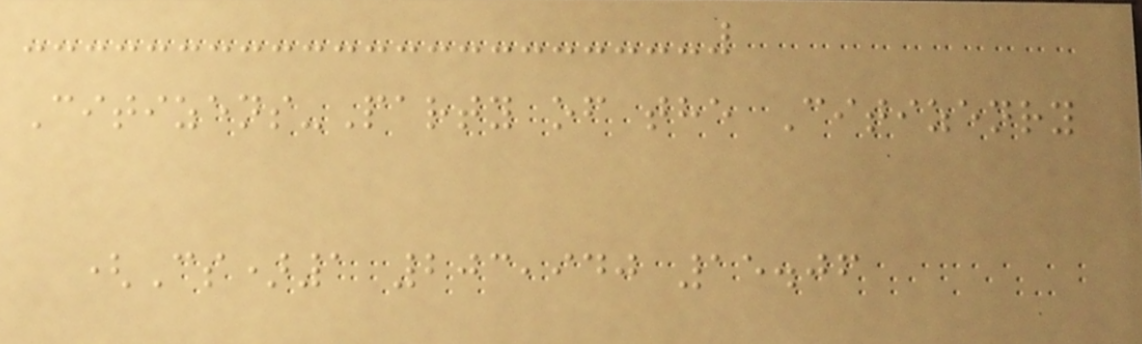Citizens-Party of the Citizenry
(Cs)1 203,940 15.06
